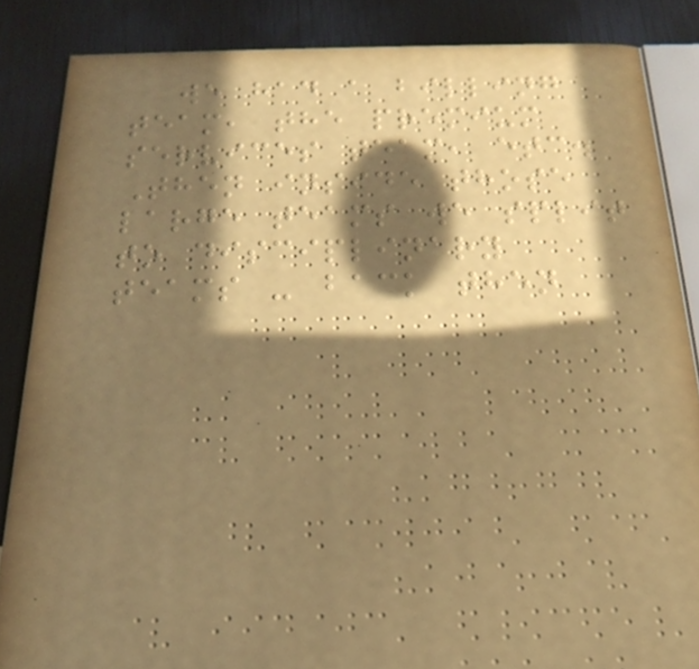we had a billing
team, the premium
services team, etc.
Then inside those
large teams we split
to disciplinary
teams - back then
